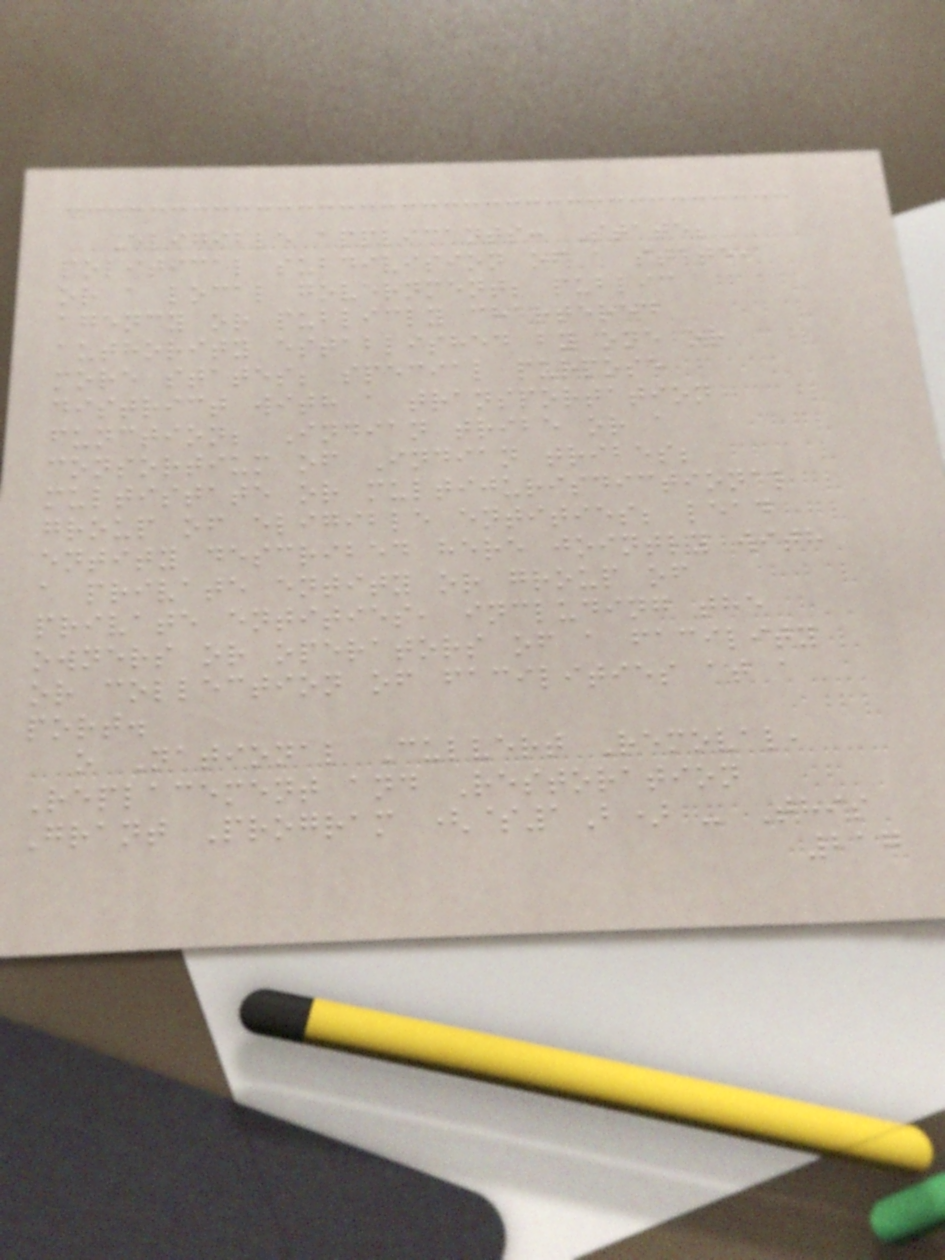Eligible applicants: State;
political subdivision of a state,
or a local government; public
agency or publicly chartered
authority established by one or
more states; special purpose
district with a transportation
function; Indian tribe or a
consortium of Indian tribes;
multistate or multijurisdictional
group of eligible entities; lead
entity described here jointly with
a private entity or group of
private entities, including the
owners or operators of a facility
or collection of facilities at a
port.
o National Culvert Removal,
Replacement and Restoration
Grant Program ($1B) - This
217
